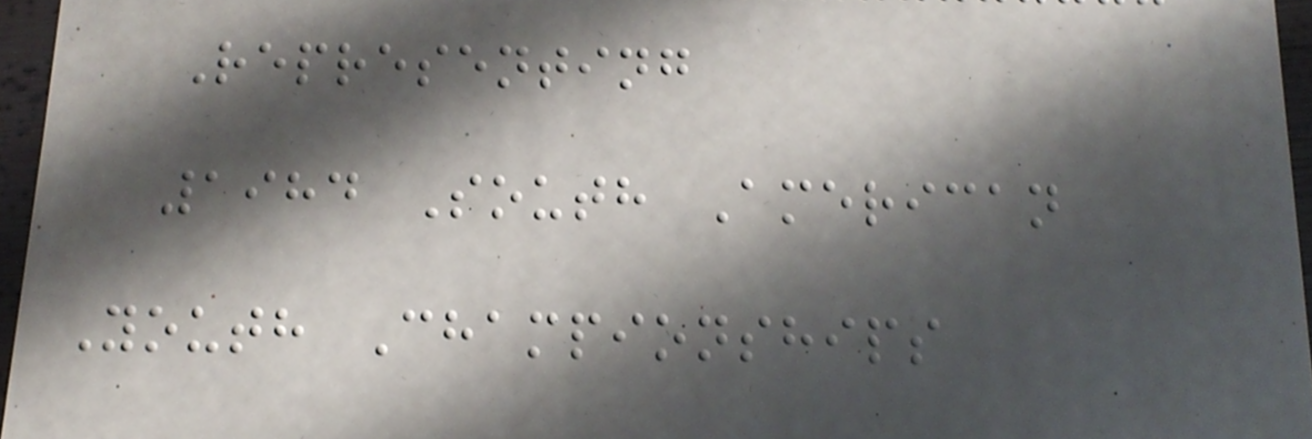Representing
1984 South American
Youth Championships
